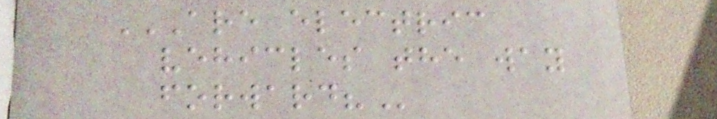ARE ELECTRIC
VEHICLES THE WAY
FORWARD?
